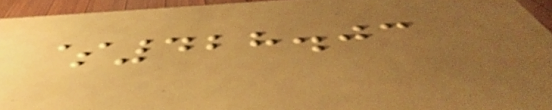$428.03
